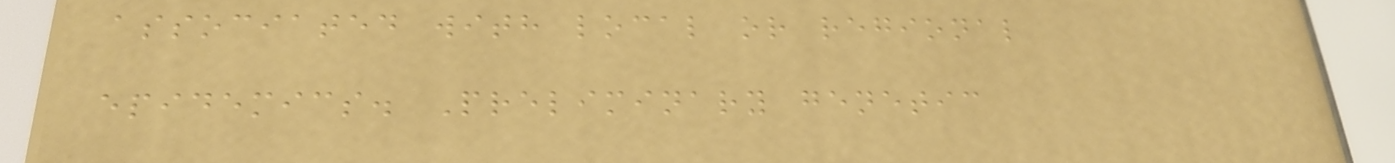associated with local or regional
epidemics. Preliminary genetic
